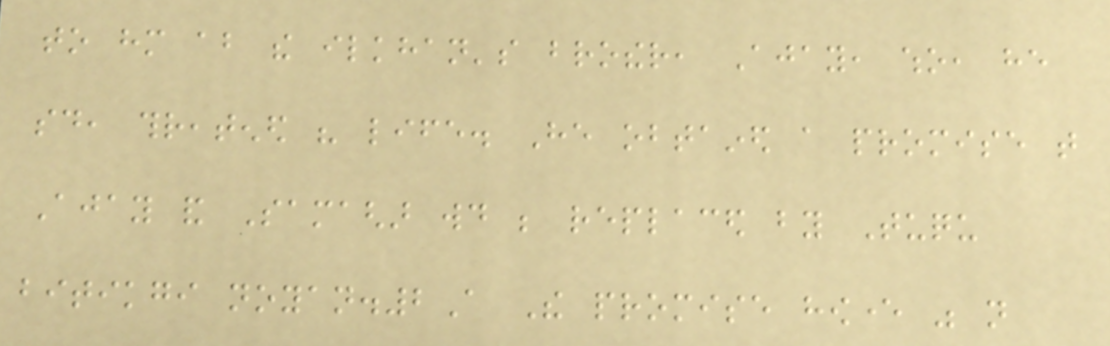to him about the ilkhan's brother, Ajay, who, he
said, threatened his life. He obtained a promise that
Ajay and Samaghar would be replaced by Tuqu
bitikgi noyan.2A The promise however was not
